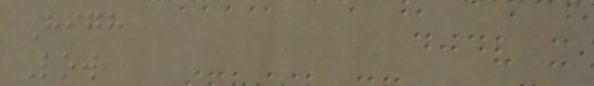High
Low
